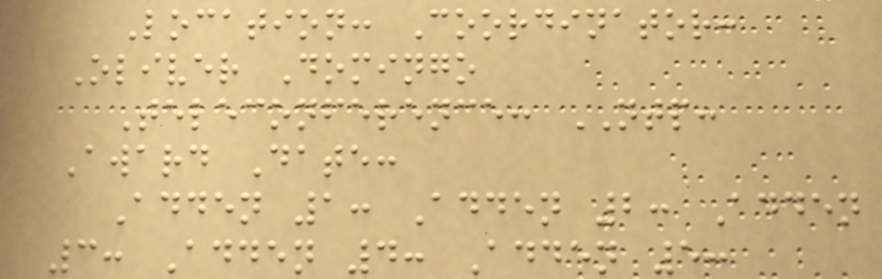Location: Coordinator:
Oliver Domingo
Teleconference: NTP:
Award Date:
Adden 1: Adden 2: Adden
3: Adden 4: Adden 5:
